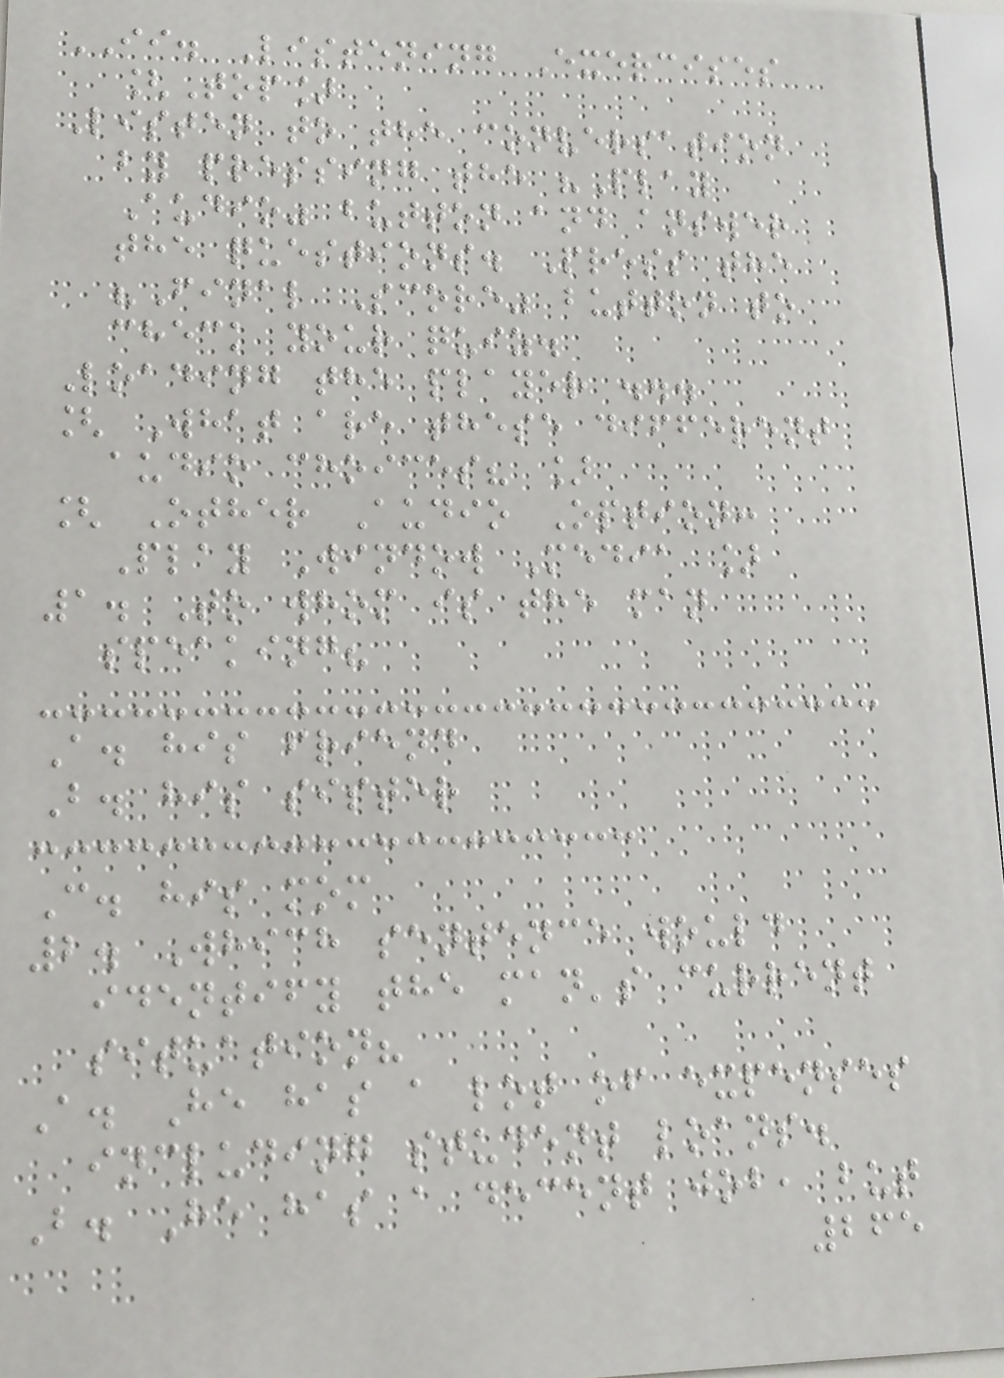II. Listening Exercises
[Top]
Listen to the conversation
by pressing the "Play
Audio" button and answer
the questions. Press the
"Final Score" button to
check your quiz.
Loading the player ...
[ What are these different
audio choices? ]
[ Other Audio Option:
Play Window Media ]
1. To whom is the man
speaking?
A. his friend
B. his sister
C. his mom
2. Which sentence would
identify the man's current
situation?
A. He has a lot of expenses
including student loans.
B. He has a decent job, but
265
